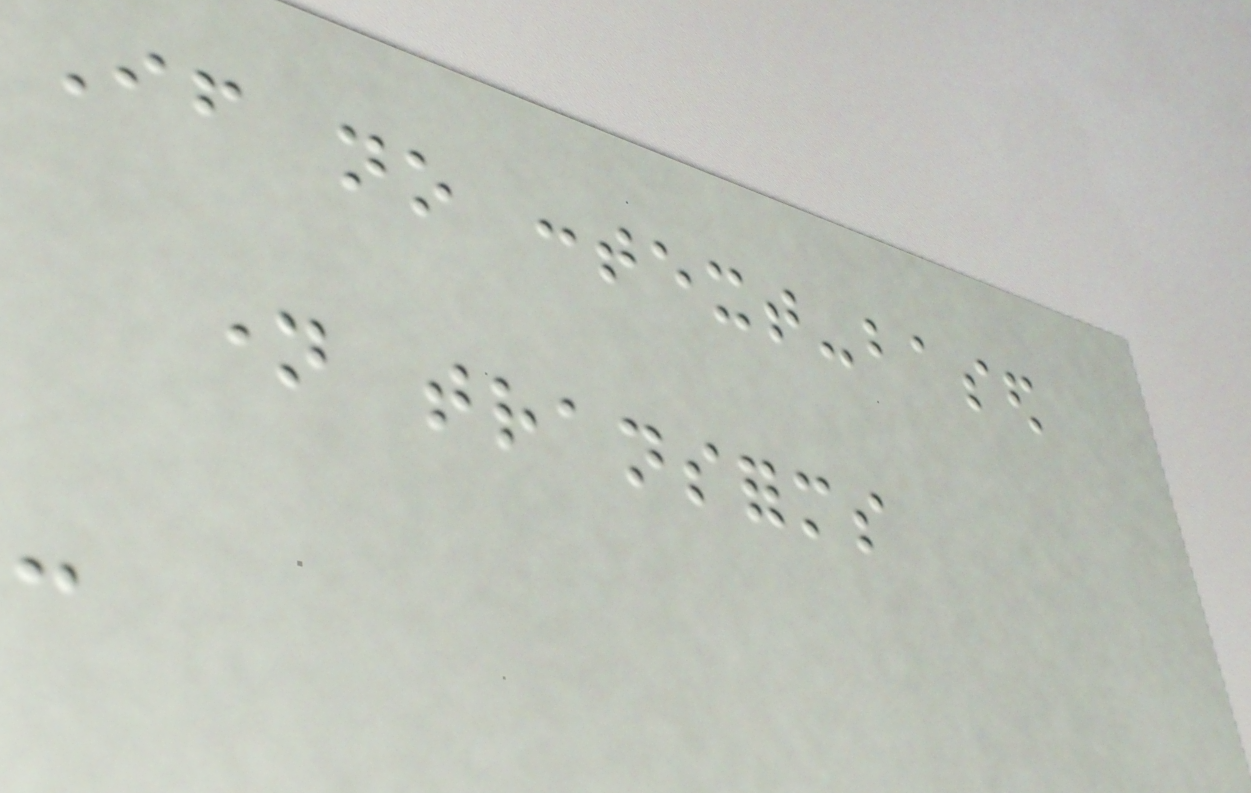If no context-based
name transforms
-
